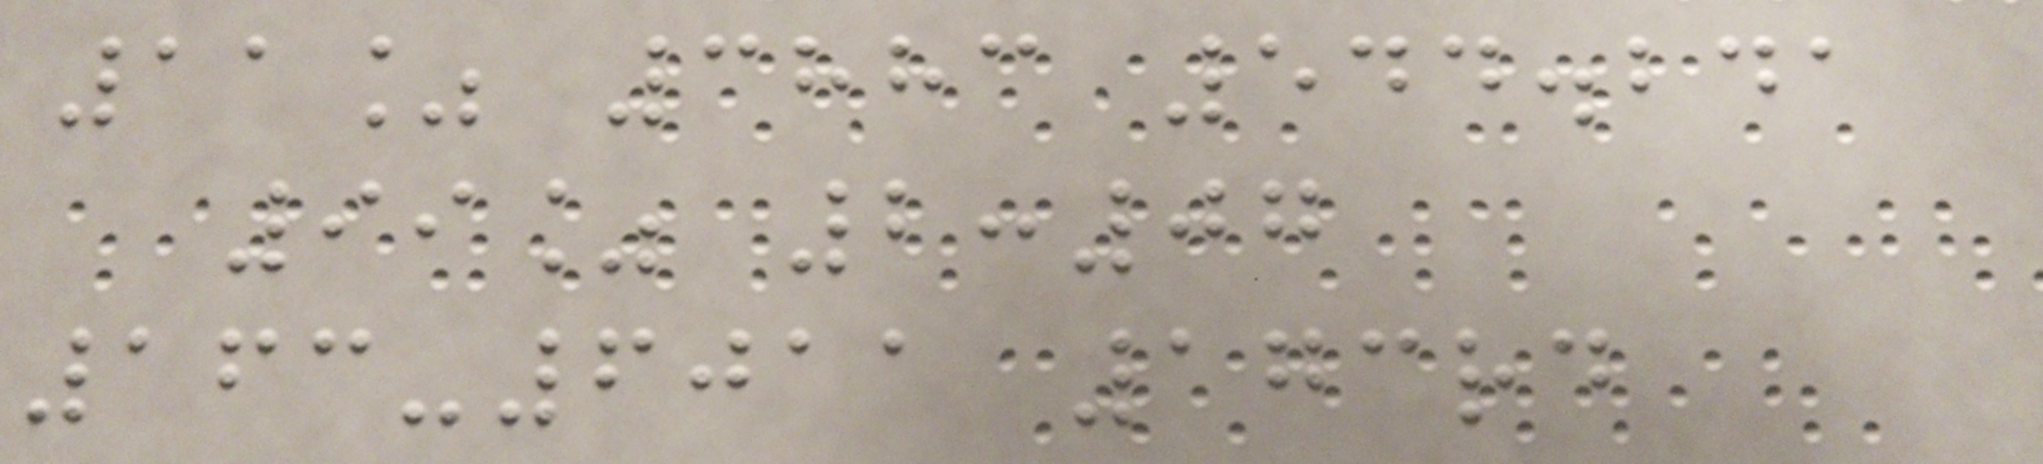11% 3883 544.241
99% 2:07
163-6011 173rd
